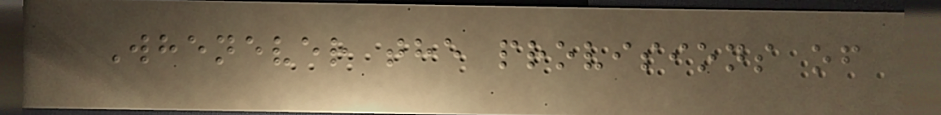Whenever the provisions of
